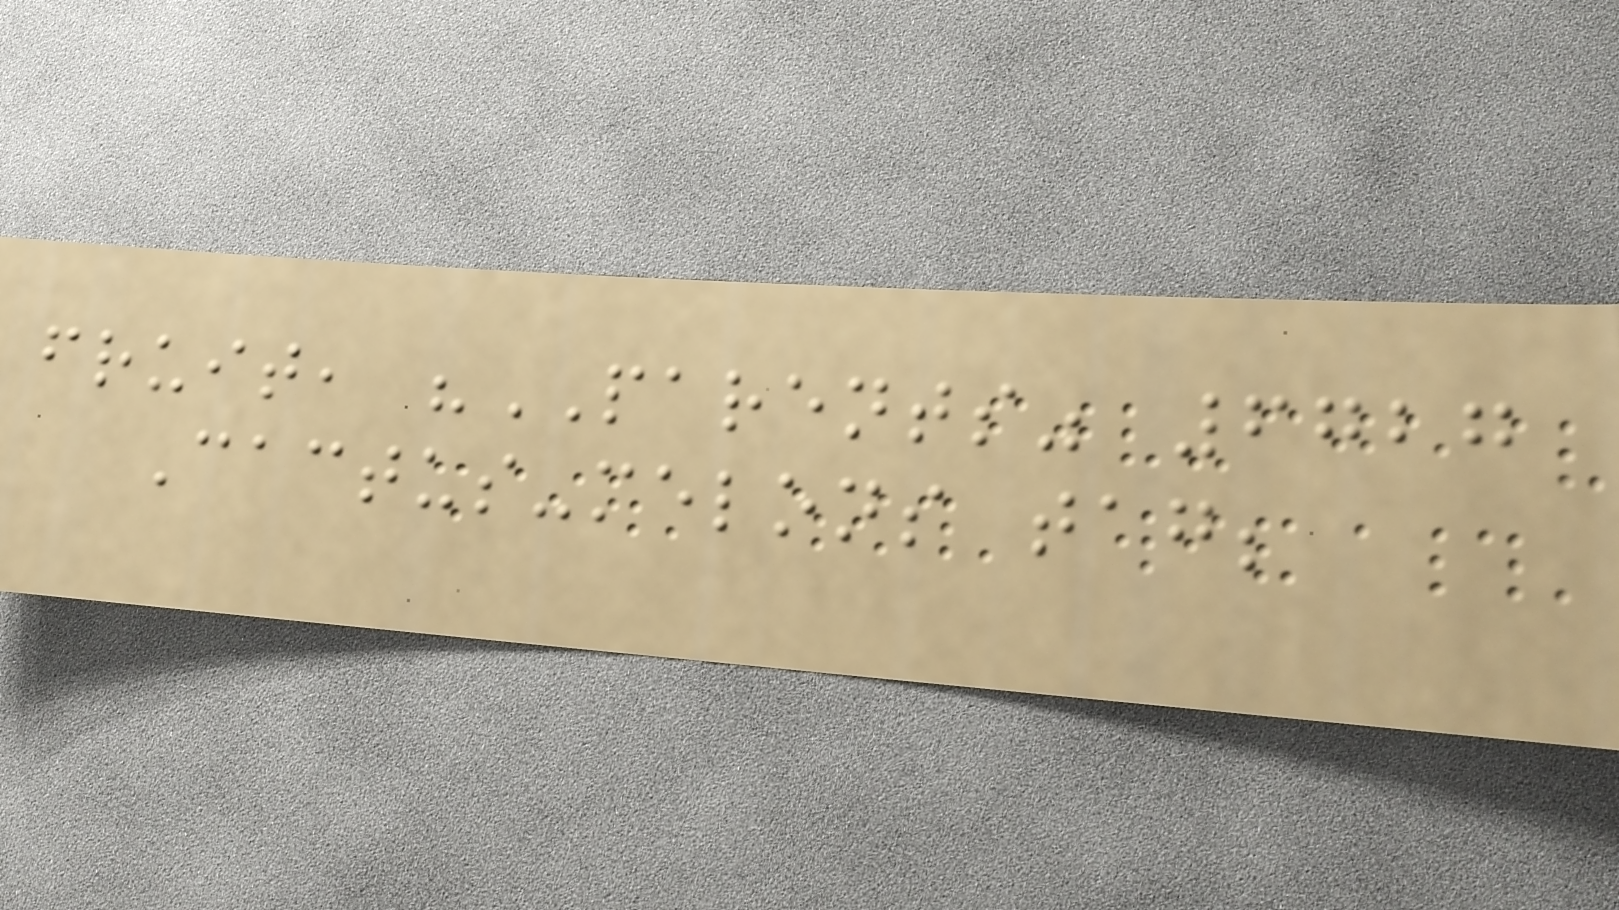fruit, "PARENTS" 6727
Cactus-melons tag;
